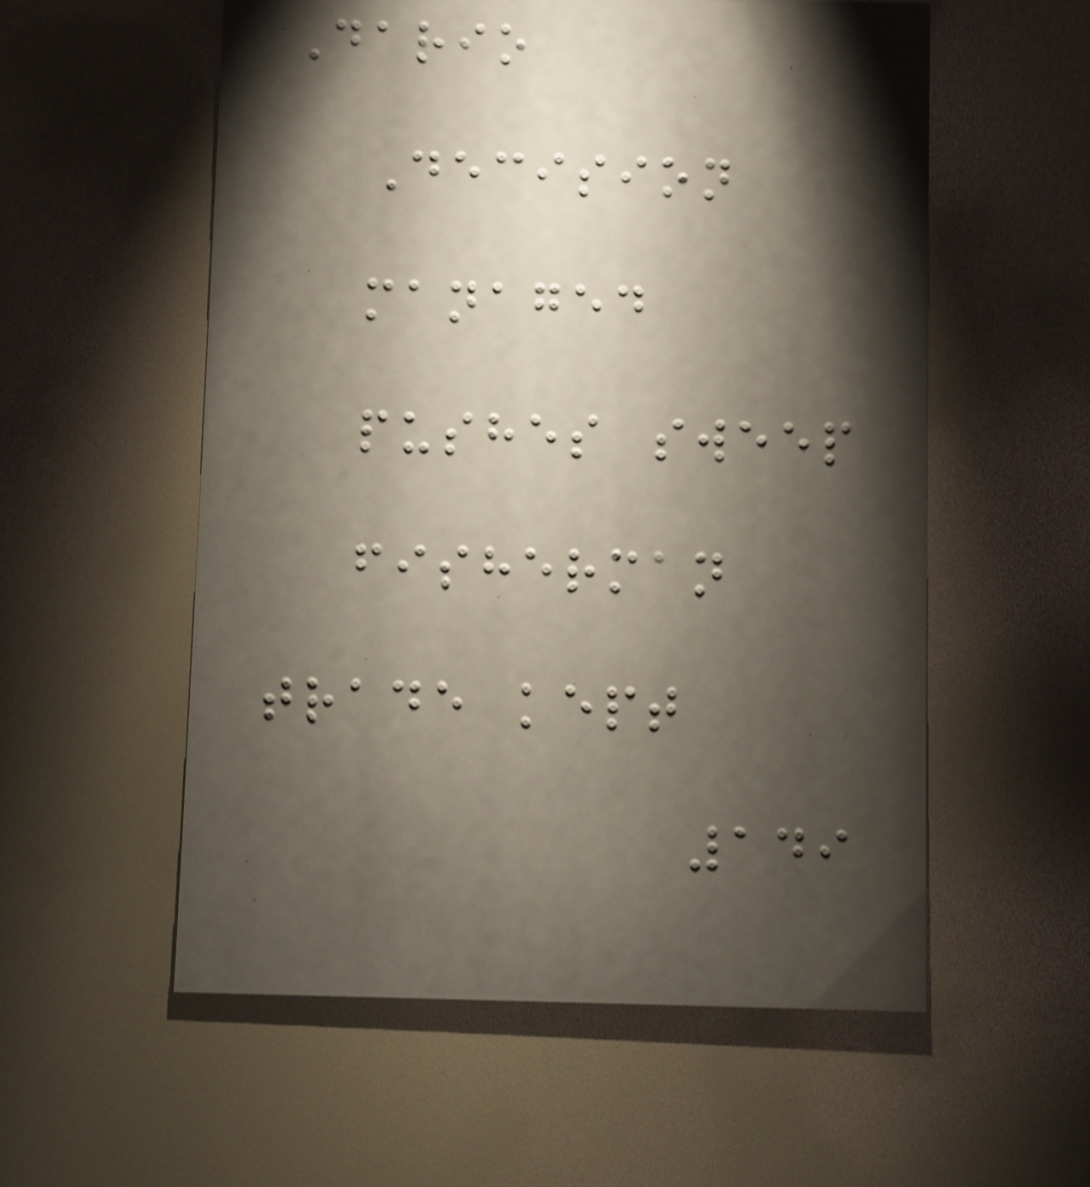Dario
Decision
managed
pushes sweep
fisherman
trade kept
149
